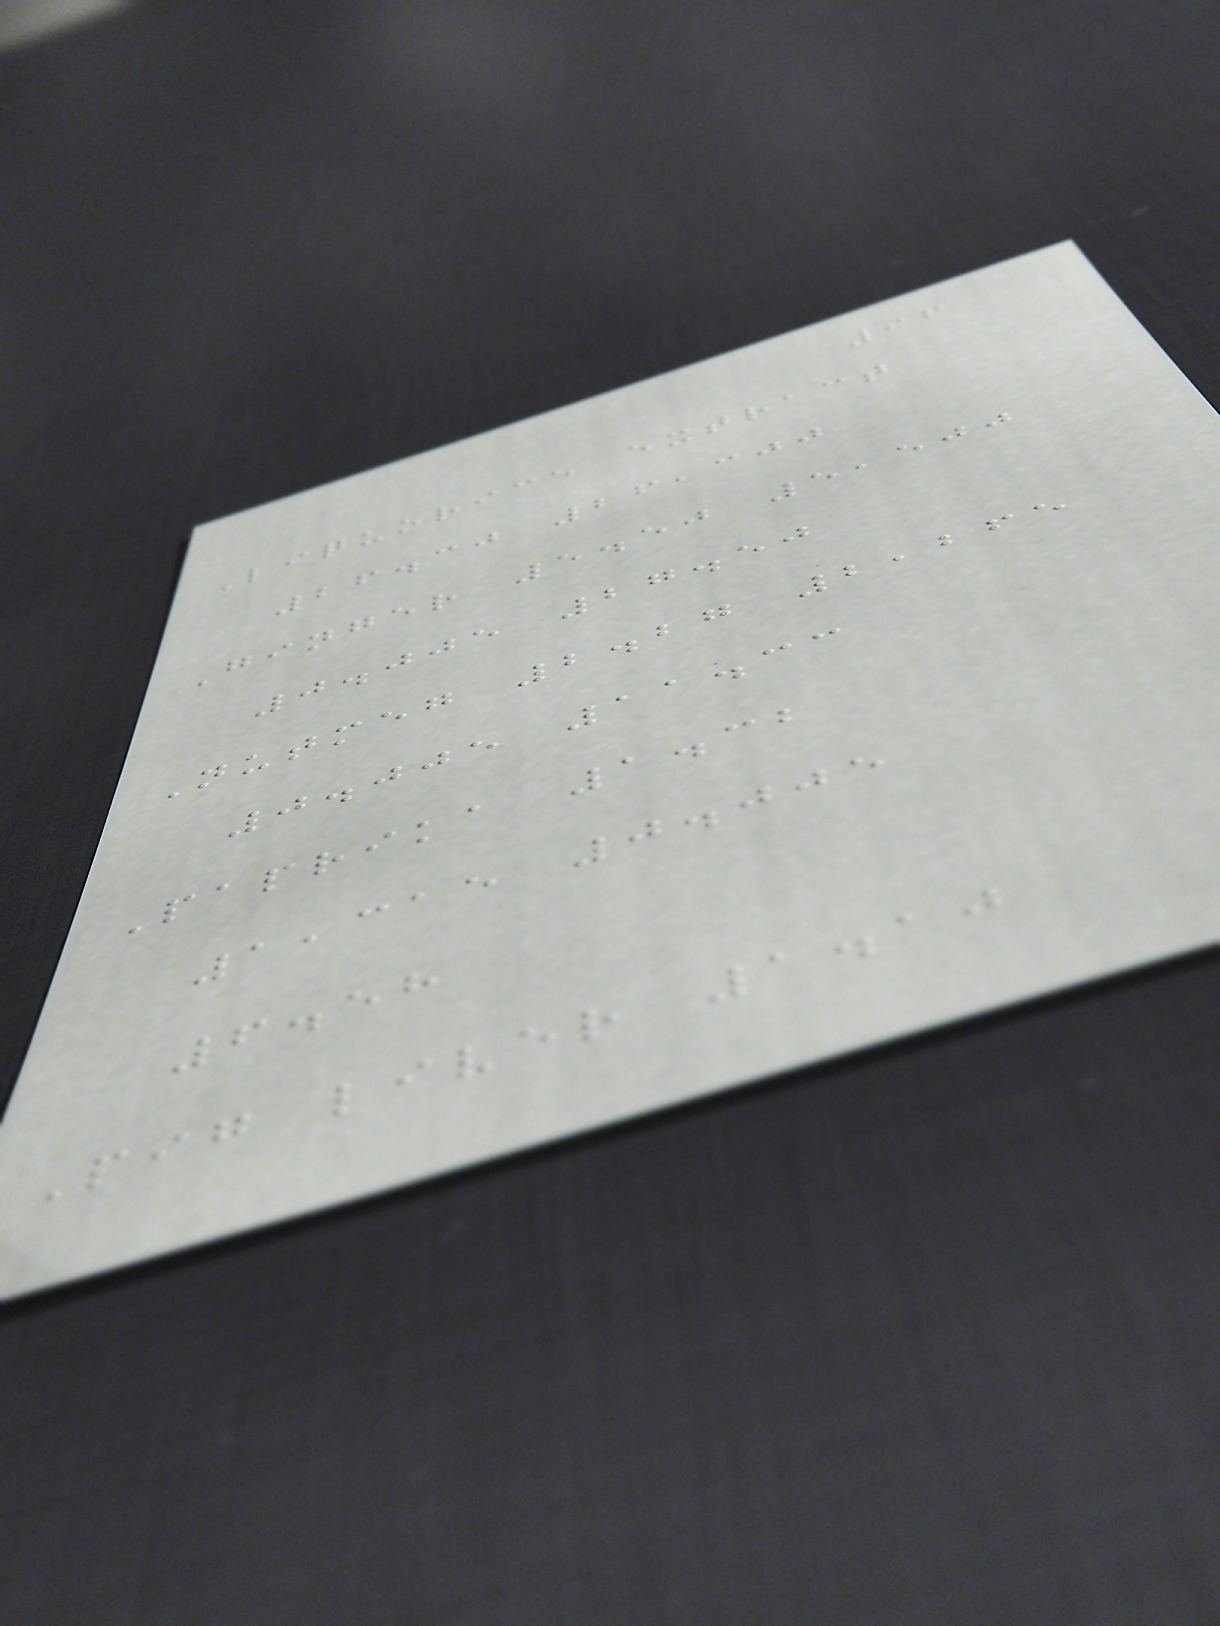96
Liquorice extract
26.30 26,300
Ginger 5.50 5,500
0.005 27.50
Nutmeg 2.27 2,265
0.005 11.33
Paprika 1.32
1,315 0.005
6.58
Pig liver 1.10
